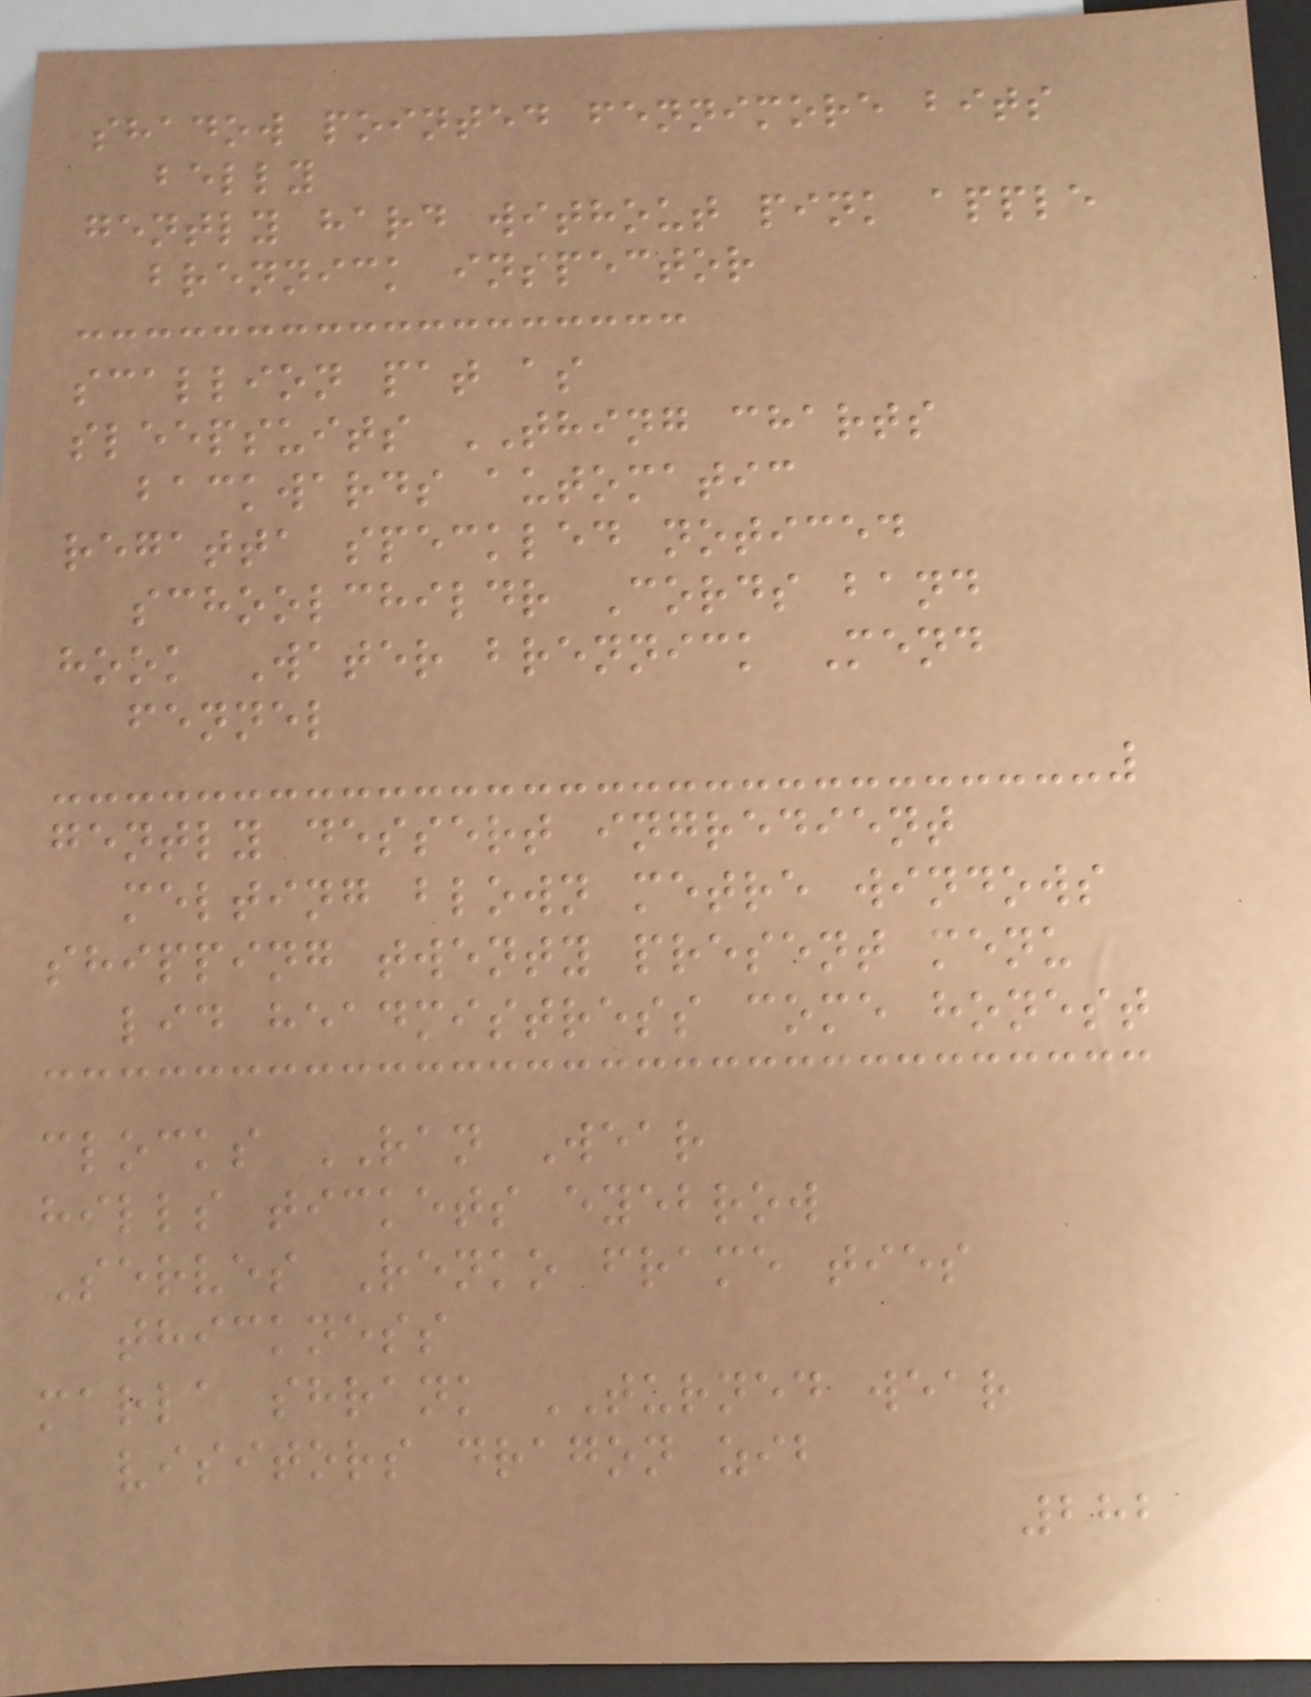shadow pointed fennimore bits
belly
gently hard without pink apple
brennick inspector
scallion pat as
sleepsuits THING charts
backwards automatic
regatta speckled noticed
schoolchildr Cords band
hook Water brennick Mend
fennel
gently dessert ingredient
melting blown metre windows
shipping twenty present menu
lid headmistress come honest
clocks RAN Wear
hills tickets eyebrow
Serves Renko frame ties
thickness
marla shrank TURNED wear
visitors dragon zib
282
